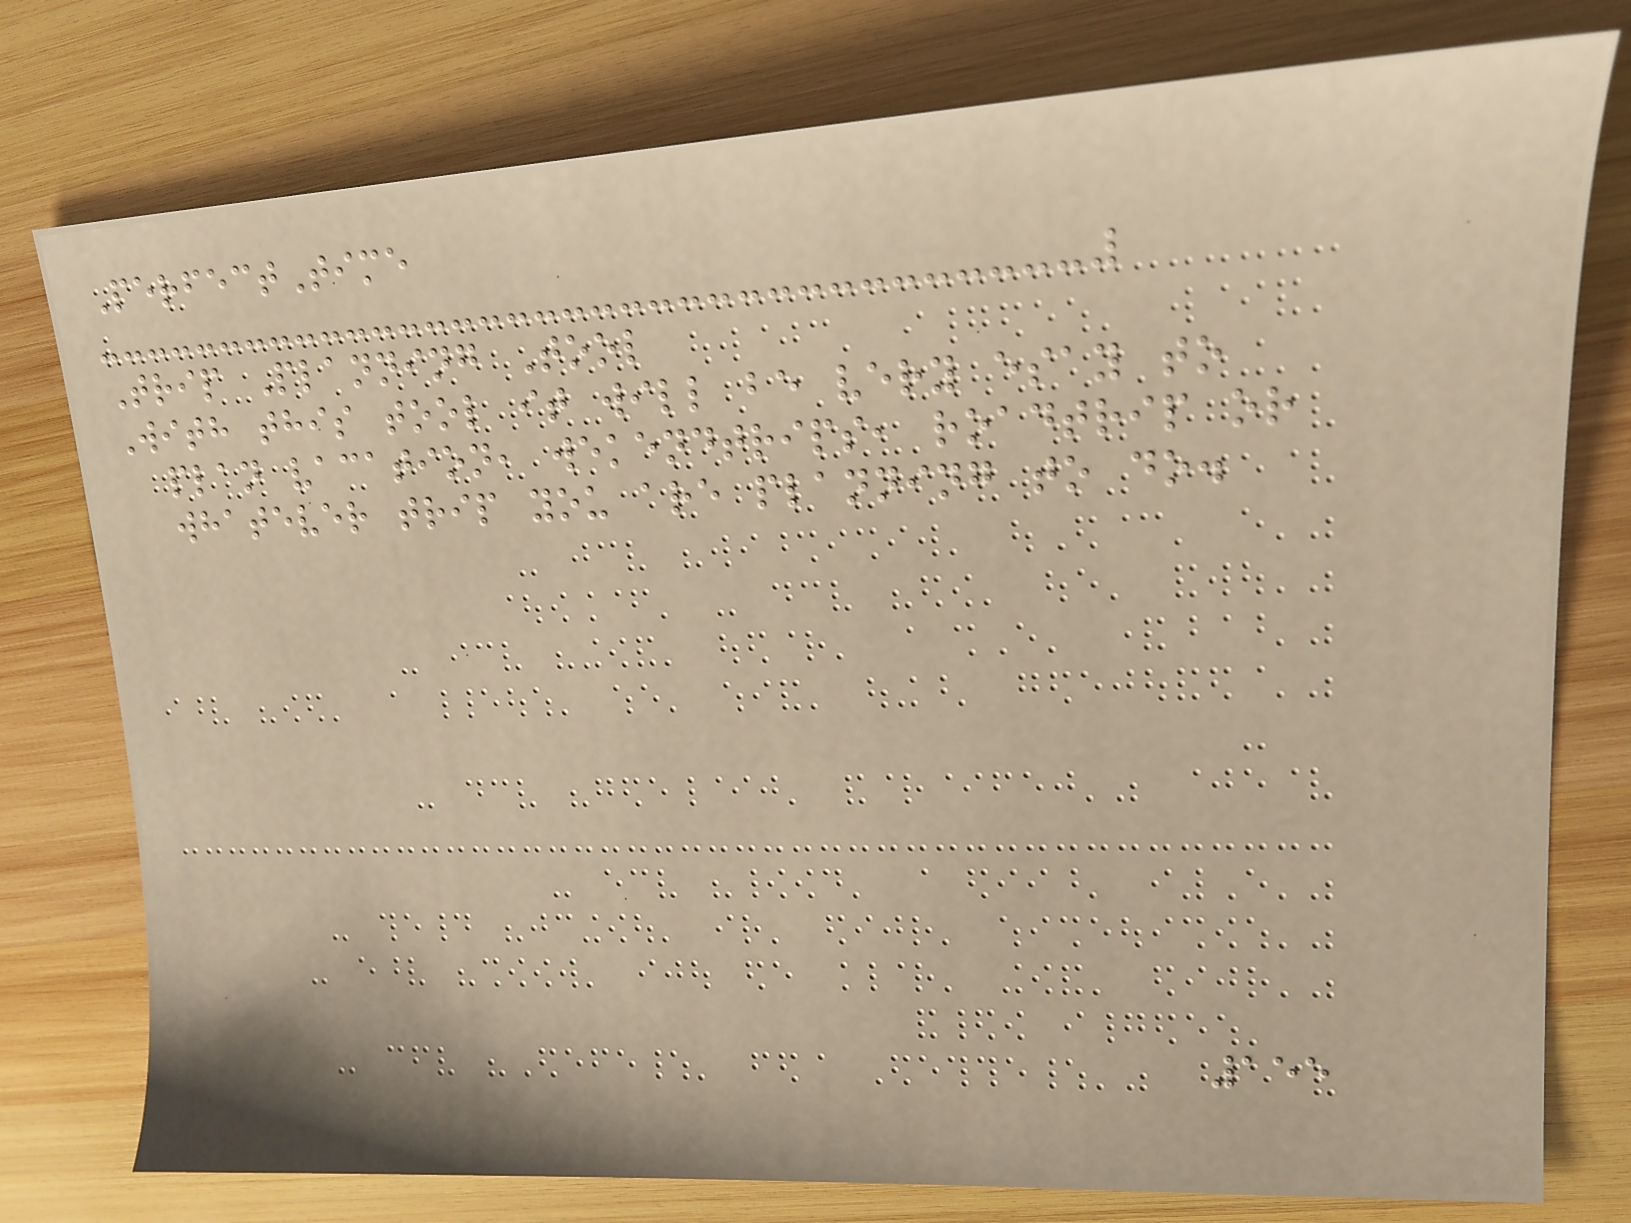PerfectTime
Trip Planning Tool
With this tool it will be very esay to
plan vacation, wekendtrips, roadtrip or
whatever trip you are planning to do.
155
